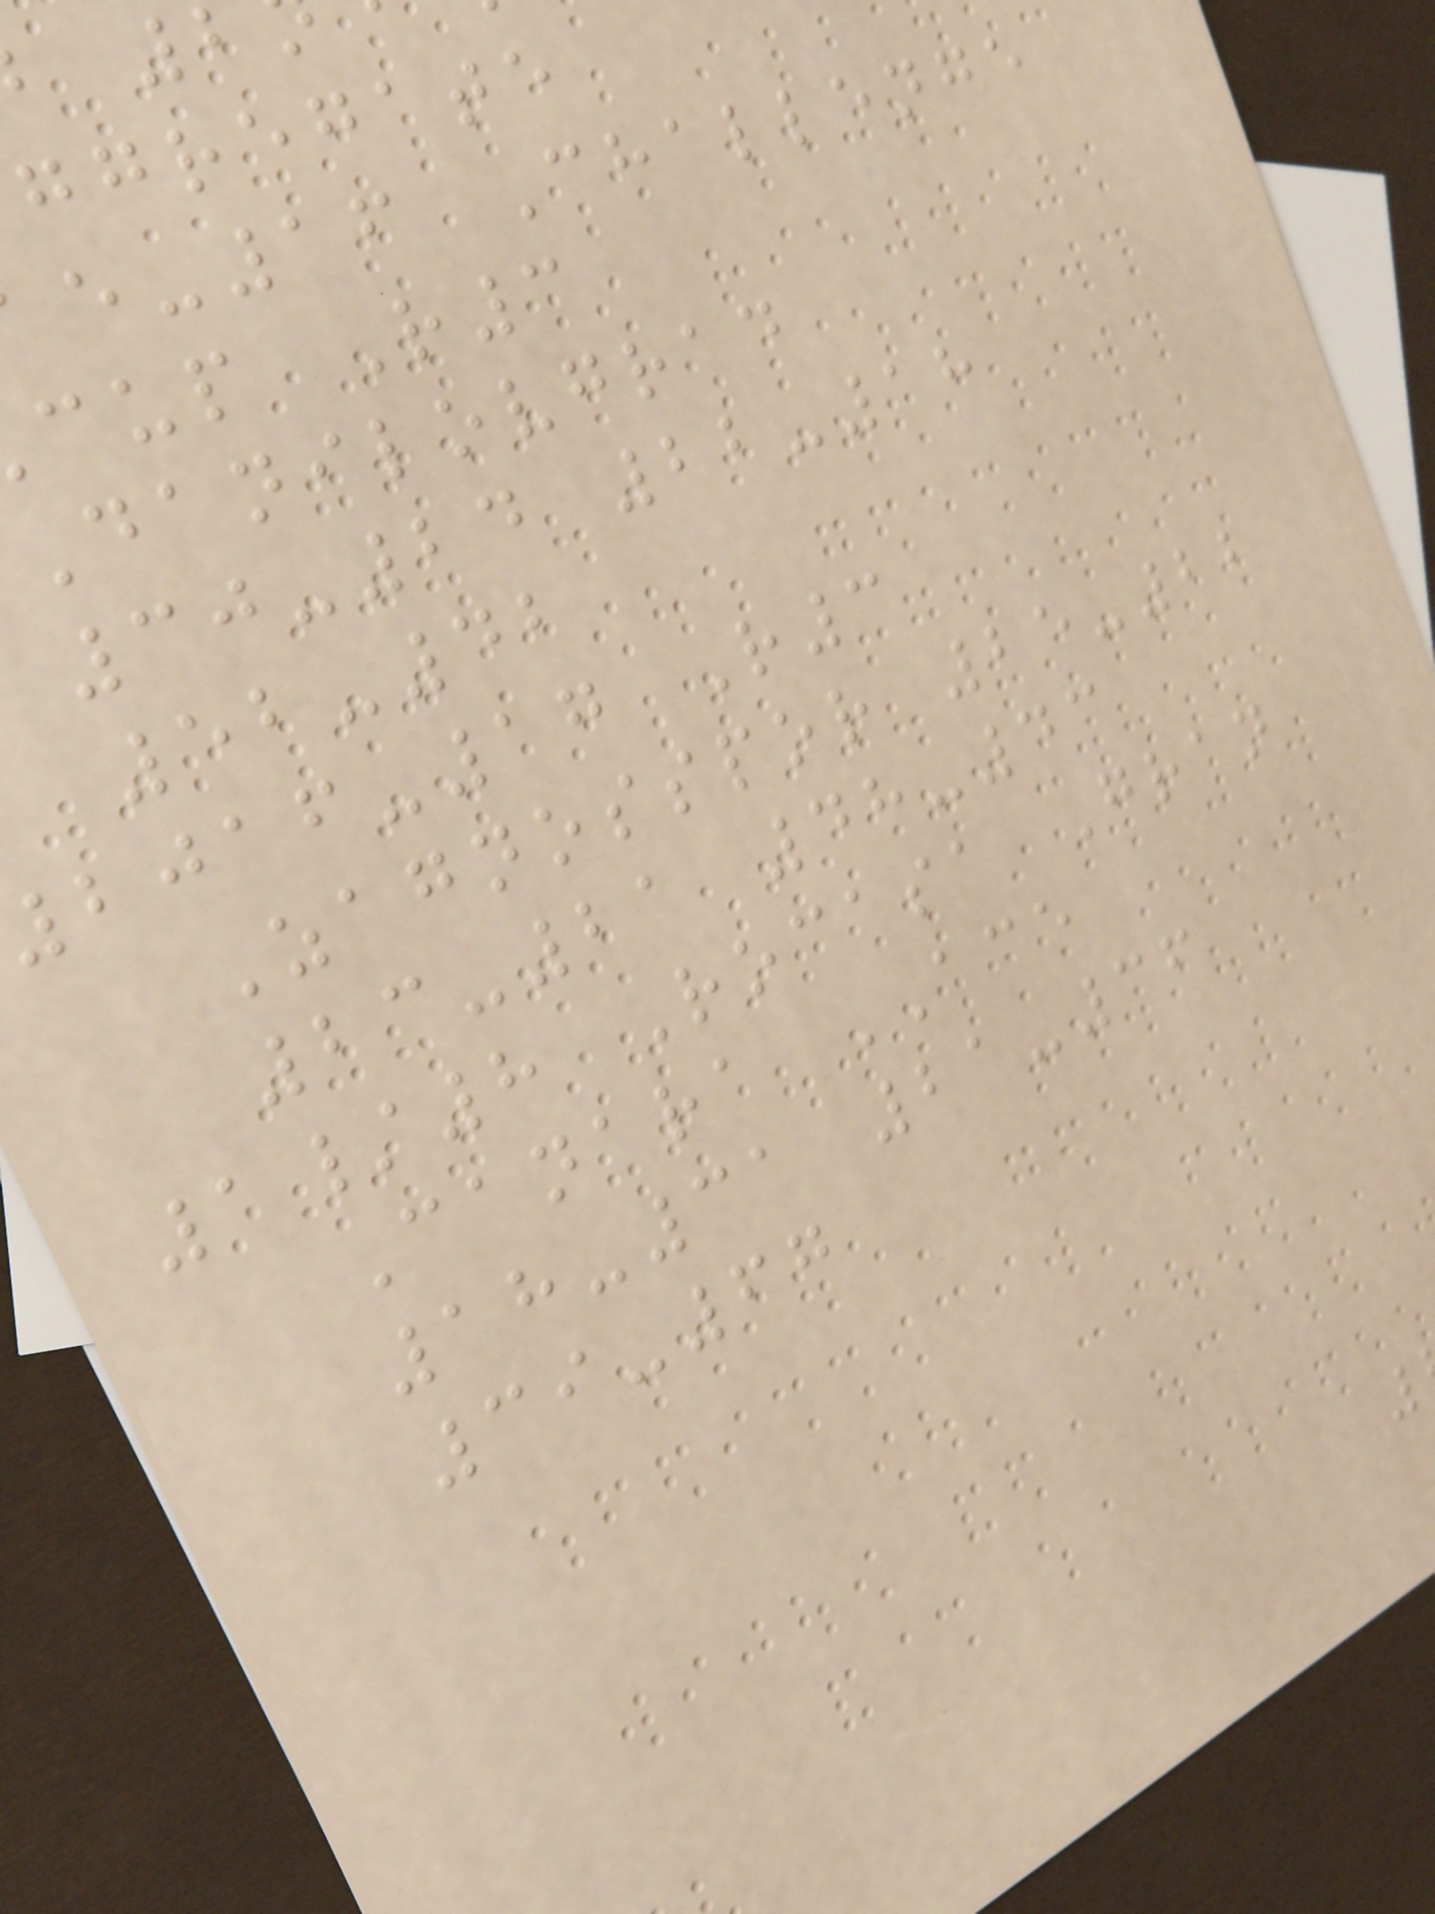ggregate
-16 Challenge
cup R3
Danilovgrad
30-24 22-18
52-42
-17 R3
Zagnosspor 25-22
23-21 48-43
1/8 Rocasa Gran
Canara ACE
18-31 21-36
39-67
